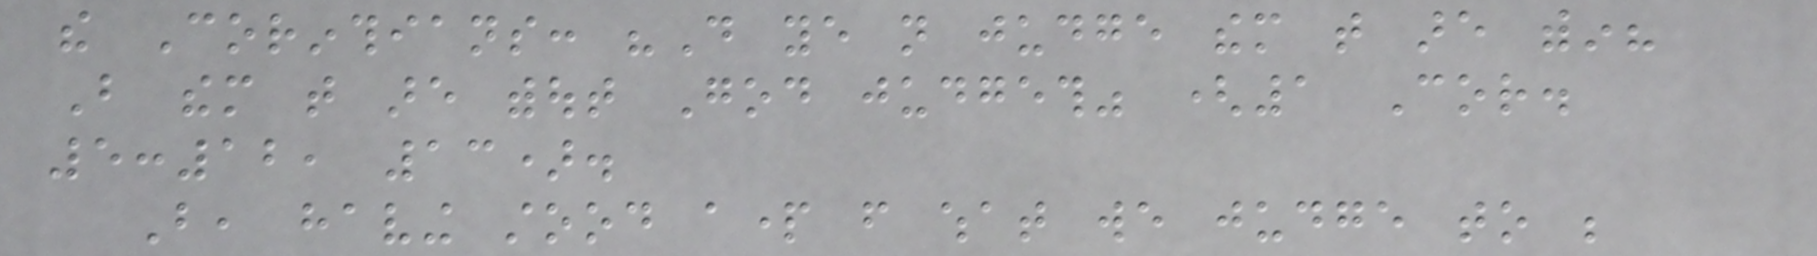the Corinthians: "Do ye not judge them that are within?
But them that are without God judgeth" (1 Cor.
5:12, 13).
But, having stood apart from what we judge to be
